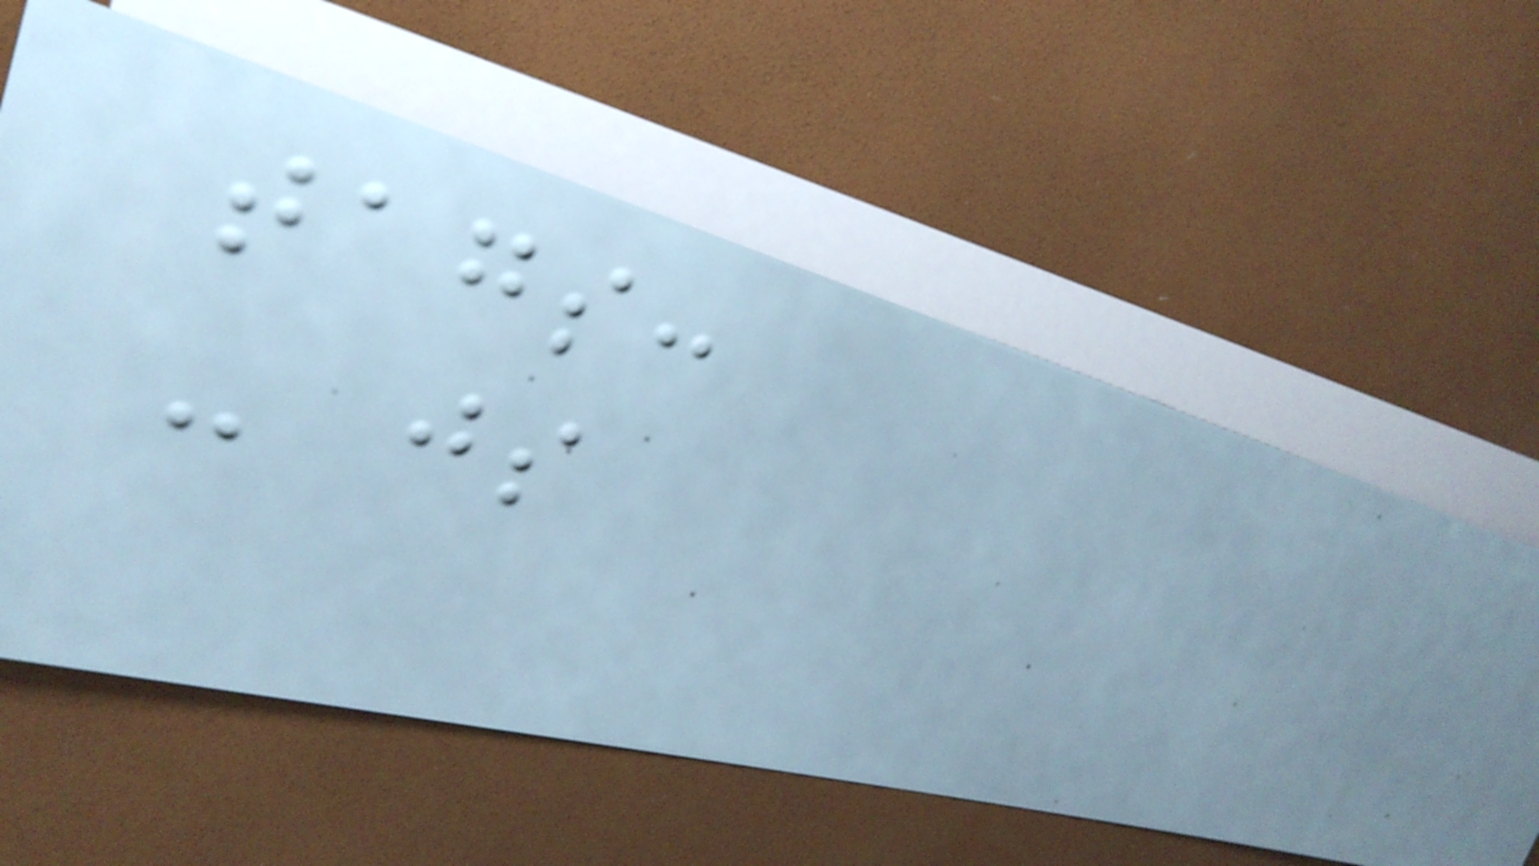tags:
- js
